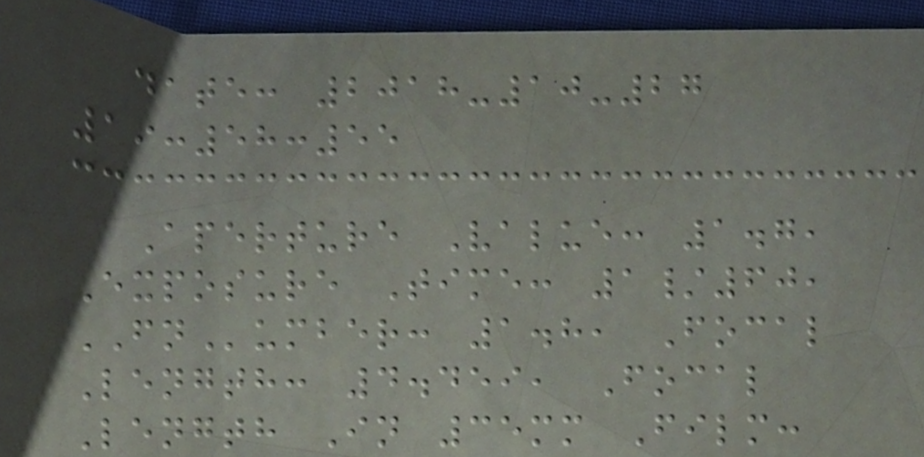date: 2018-10-27
19:58:55
Aperture Value: 1.7,
Exposure Time: 1/60,
FNumber: 1.8, Focal
Length: 4.459, Focal
Length In 35mm Film:
